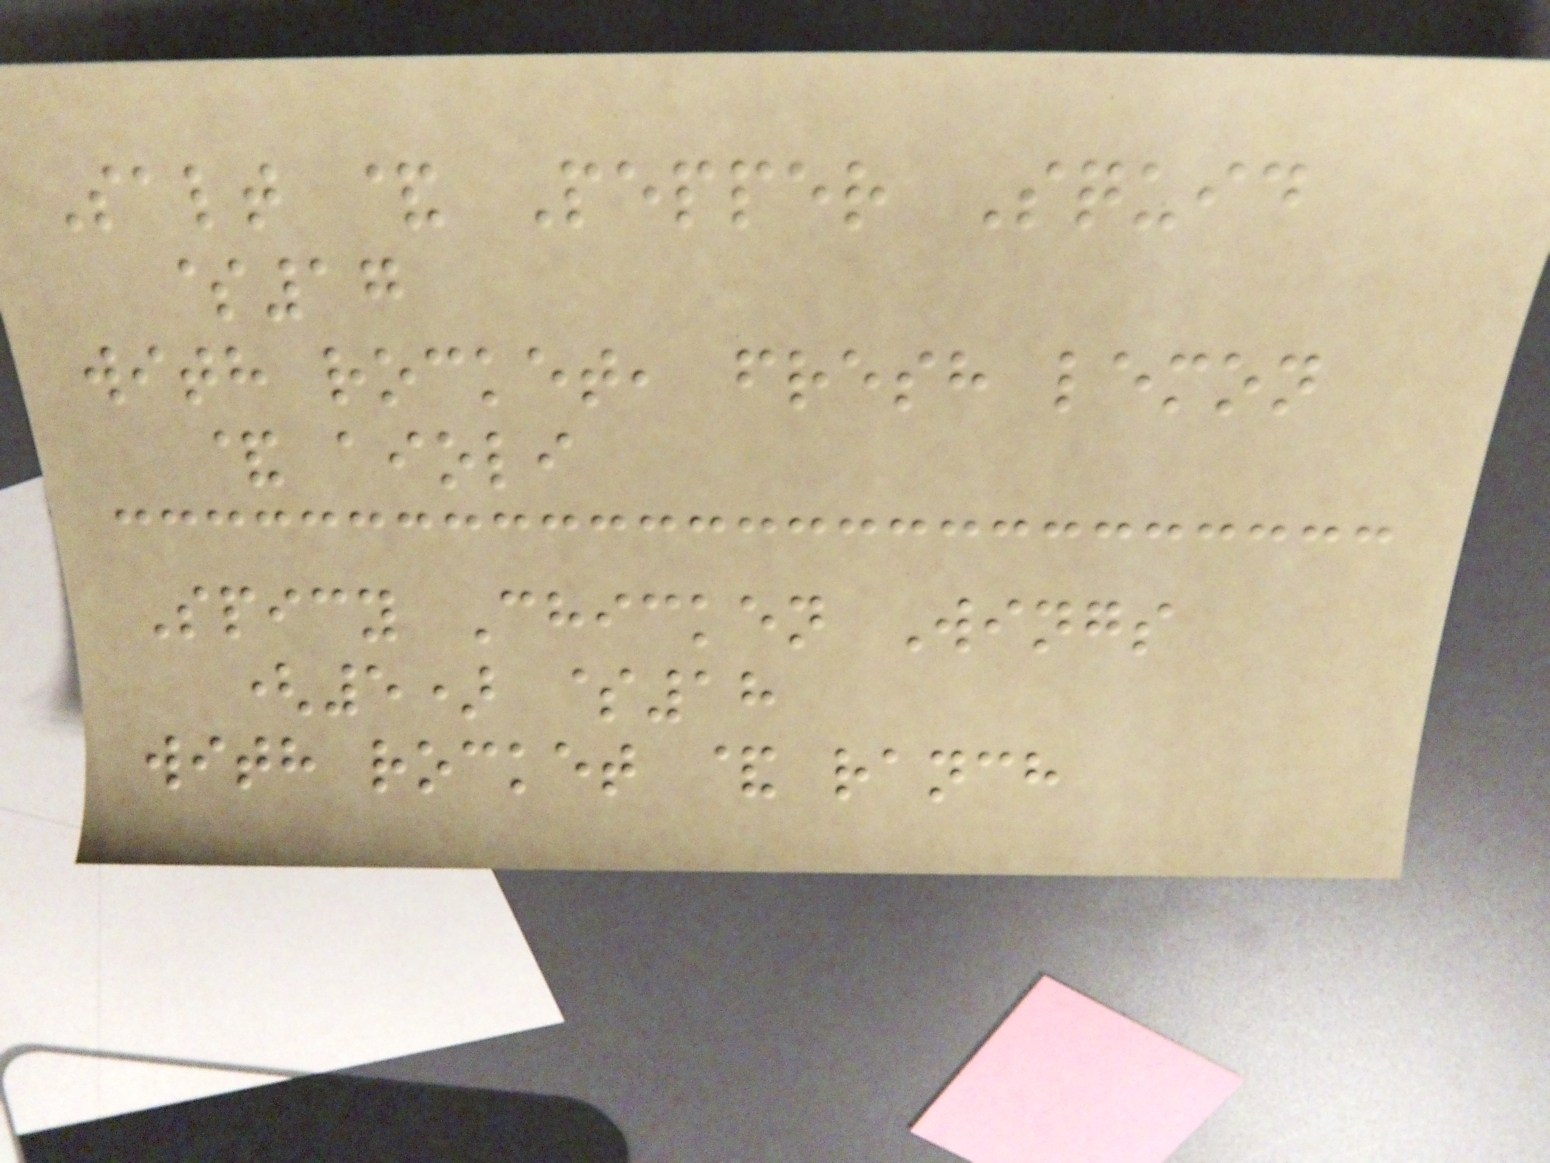Salt & Pepper Squid
$17
with rocket, fresh lemon
& aioli
Spicy Chicken Wings
(5) $18
with rocket & ranch
